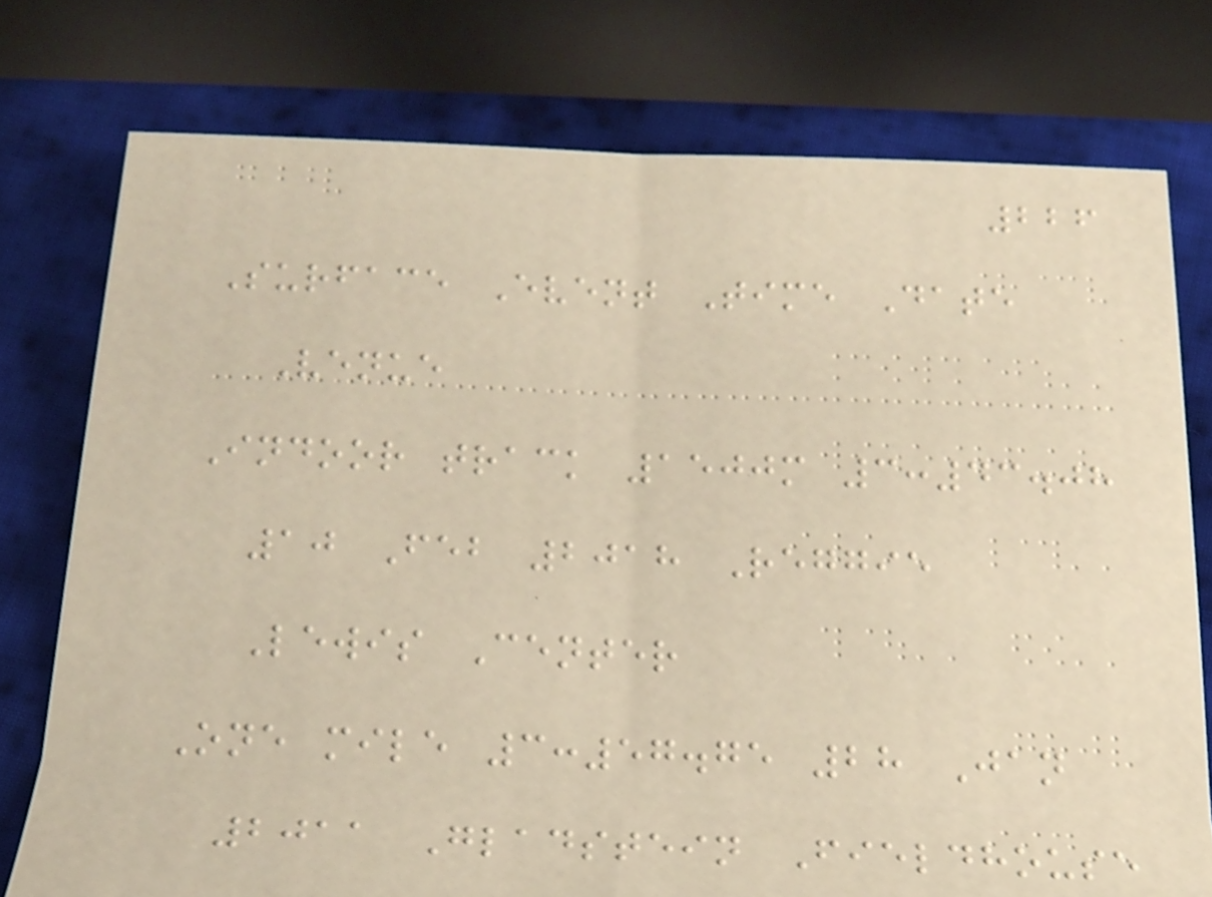226
Surface Event Time Date
Venue
Indoor track 1500m 3:43.08
10 Feb 2018 Reggie
Lewis Center
One mile 3:57.75 28 Jan
2011 Gladstein Fieldhouse
